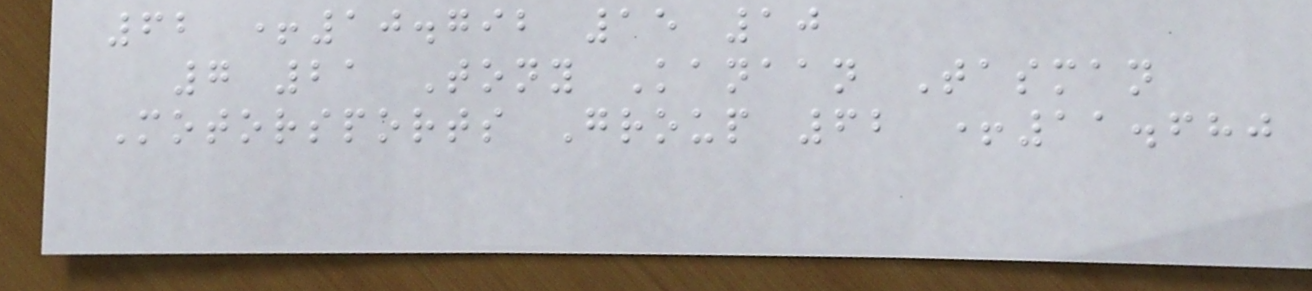62 +10.792 15 10
7 21 Tony Kanaan Tasman
Motorsports Group 62 +11.680
